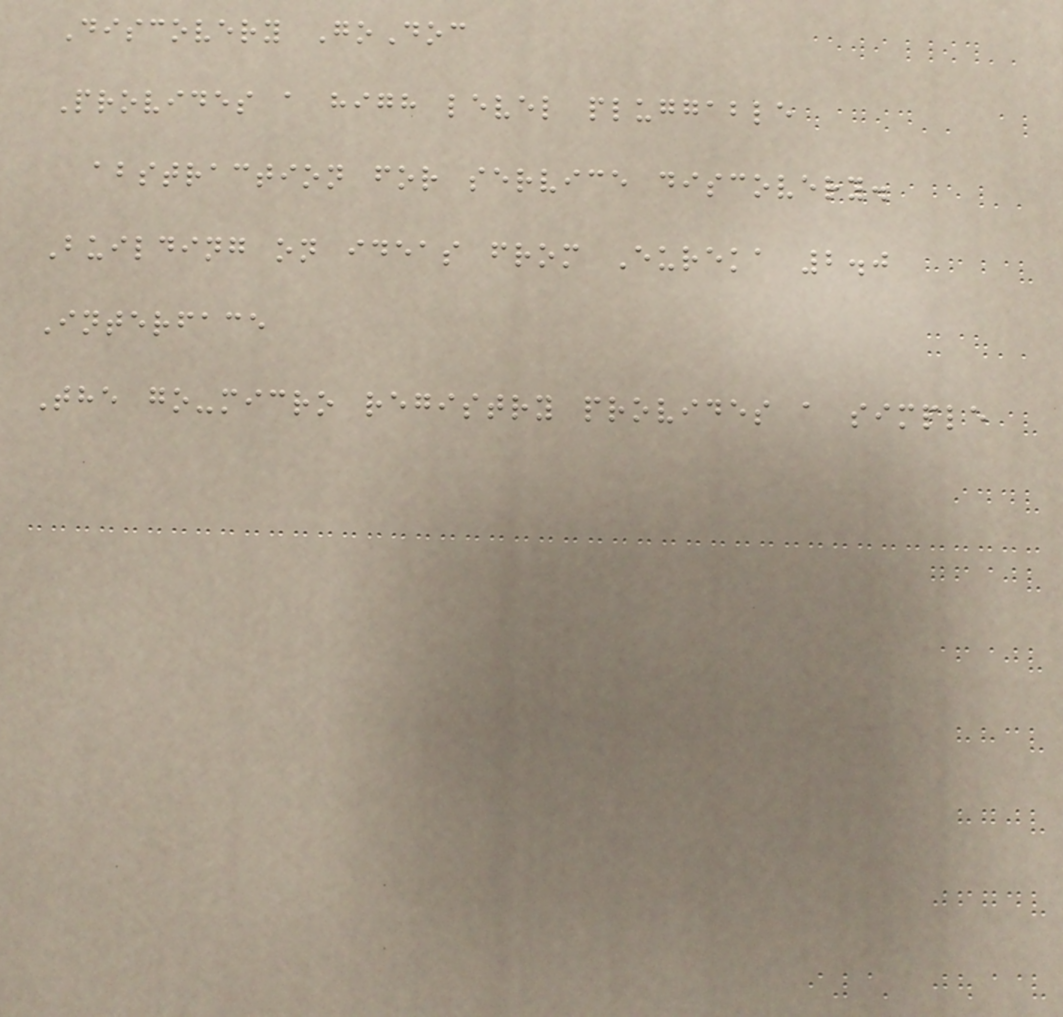Discovery GoDoc
Provides a high level pluggable
abstraction for service discovery.
Building on ideas from Eureka 2.0
Interface
The go-micro registry provides a simple
